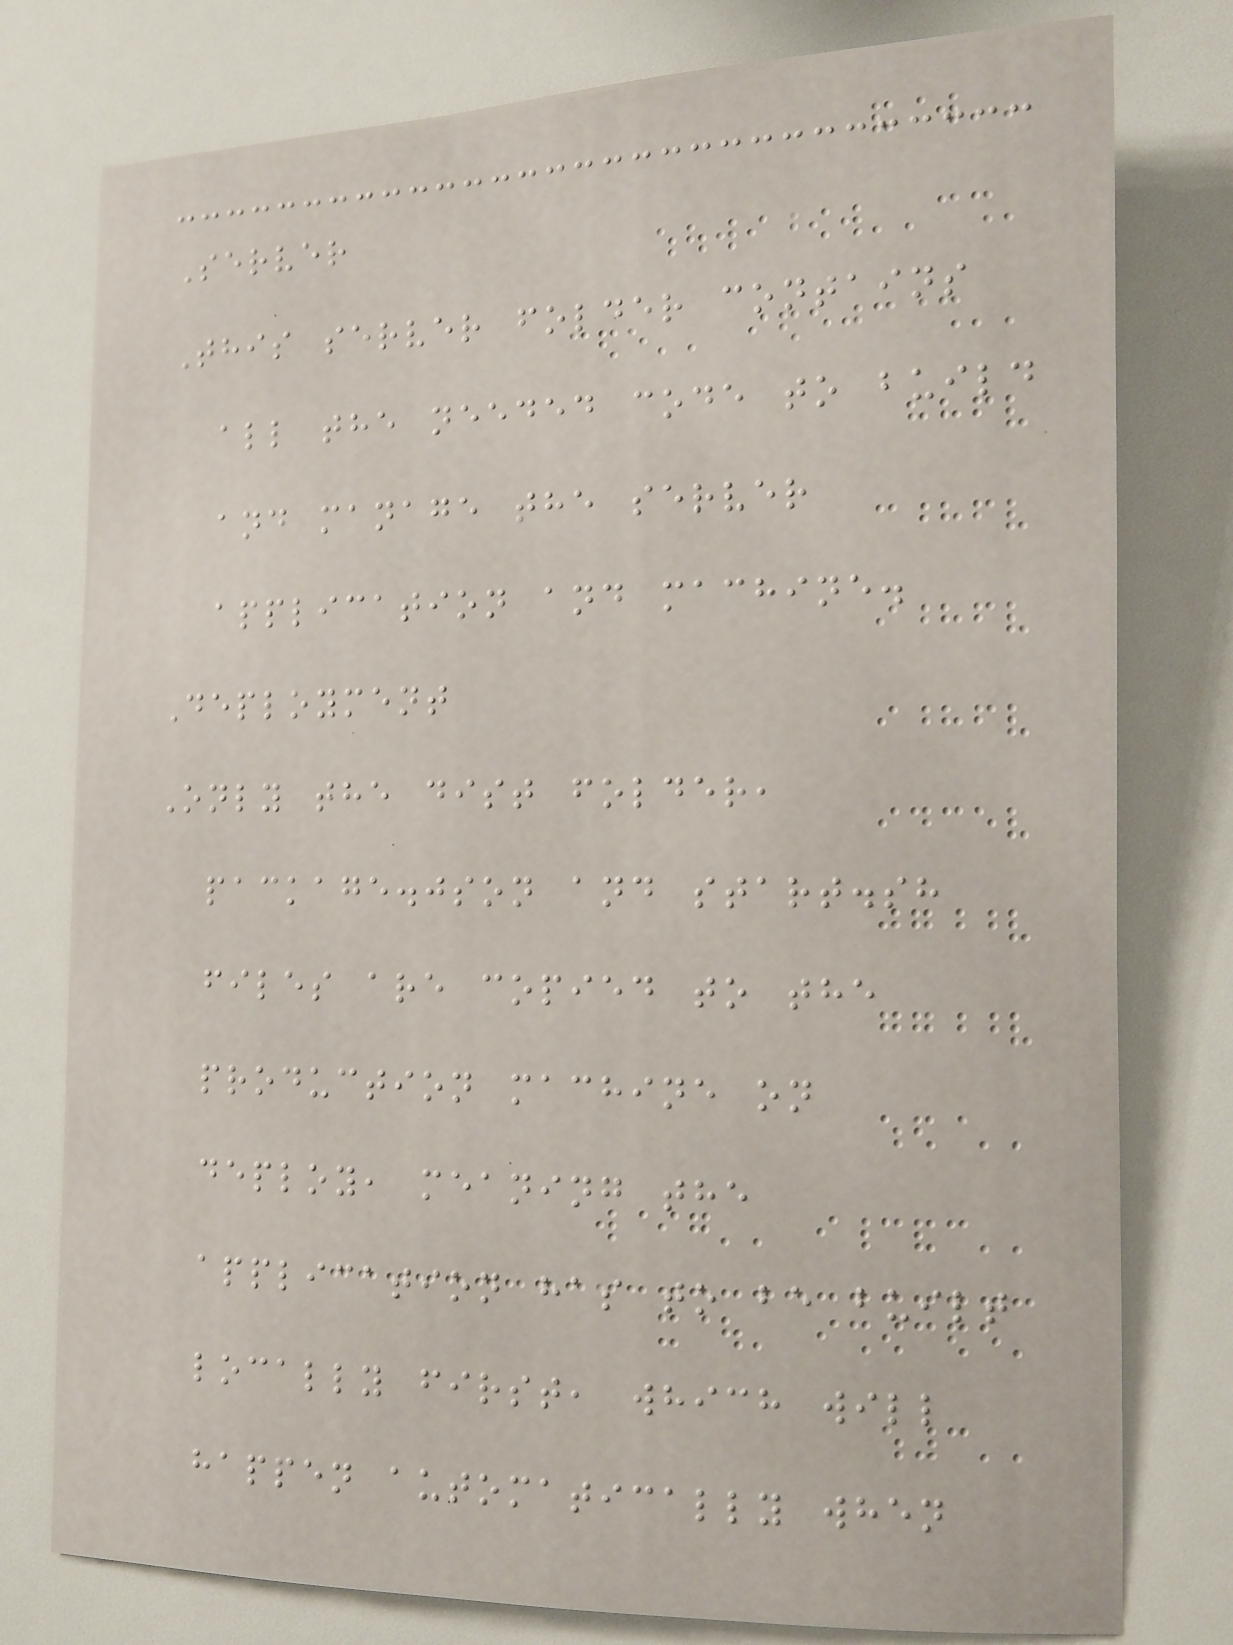Server
This server folder contains
all the needed code to build
and manage the server
application and machine.
Deployment
Only the dist folder,
package.json and start.sh
files are copied to the
production machine on
deploy, meaning the
application has to be built
locally first, which will
happen automatically when
